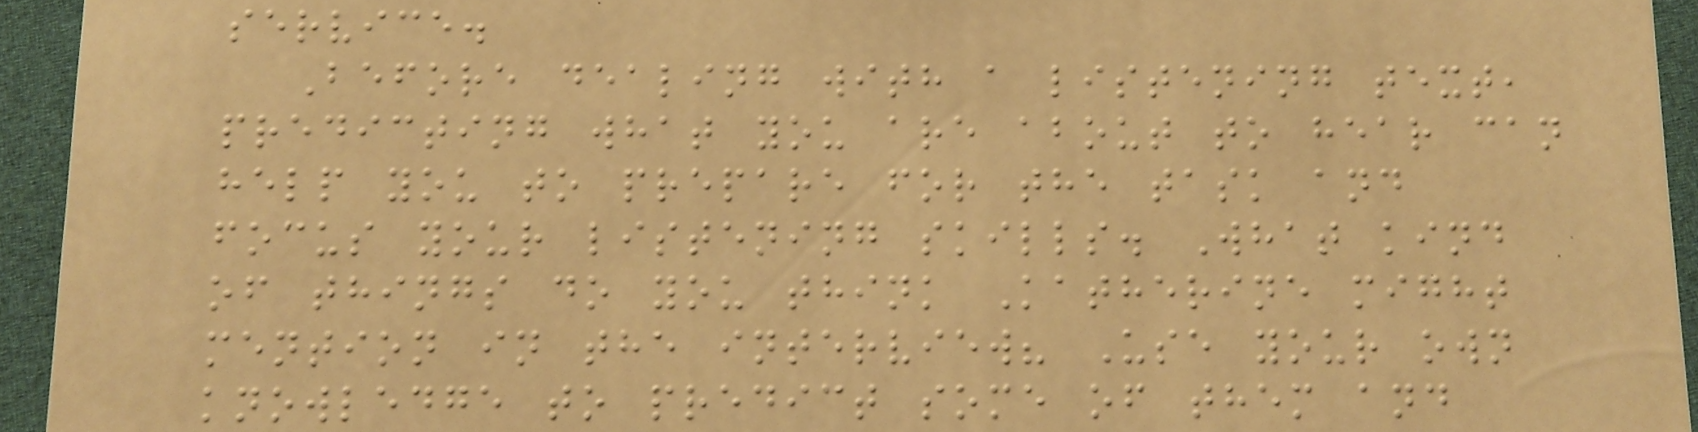service.
Before dealing with a listening text,
predicting what you are about to hear can
help you to prepare for the task and
focus your listening skills. What kind
of things do you think Katherine might
mention in the interview? Use your own
knowledge to predict some of them and
